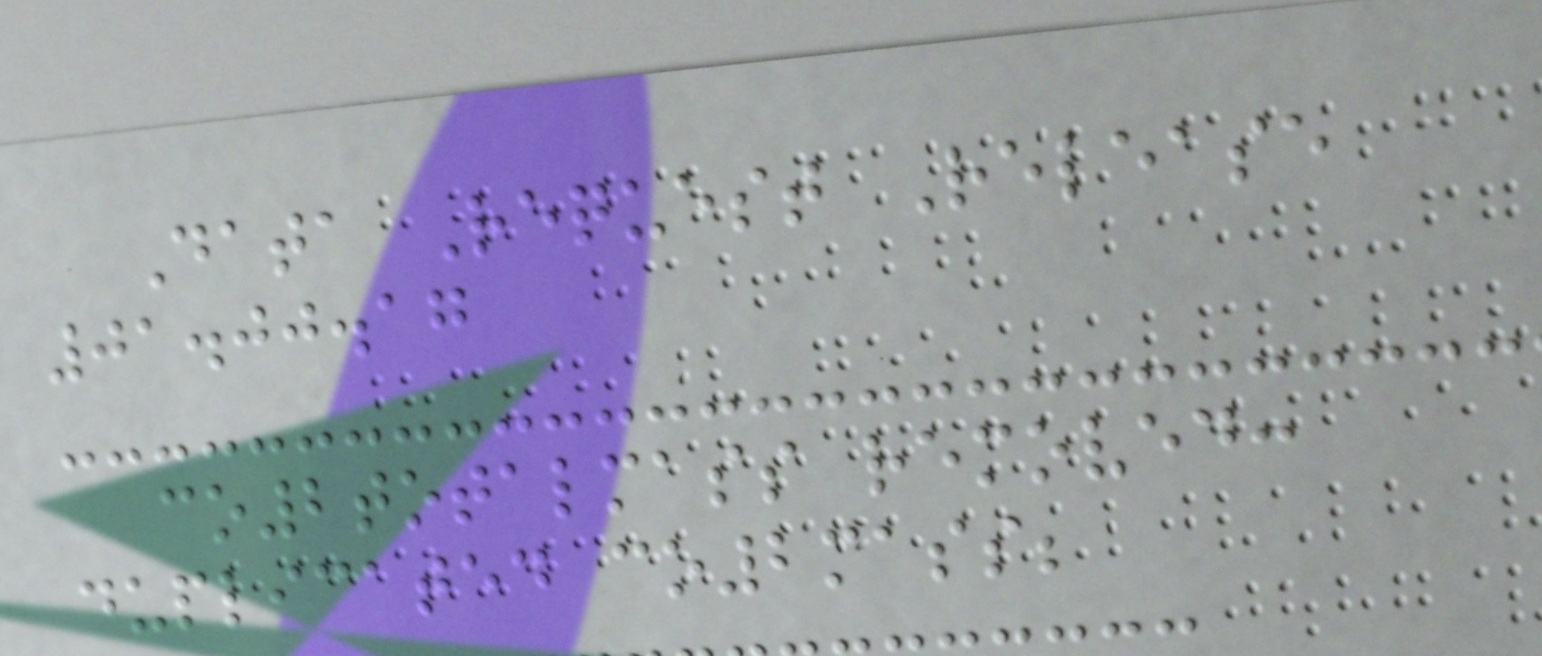Data Request Release
01.00.17
co2totalmass removed:
duplicated co2mass;
